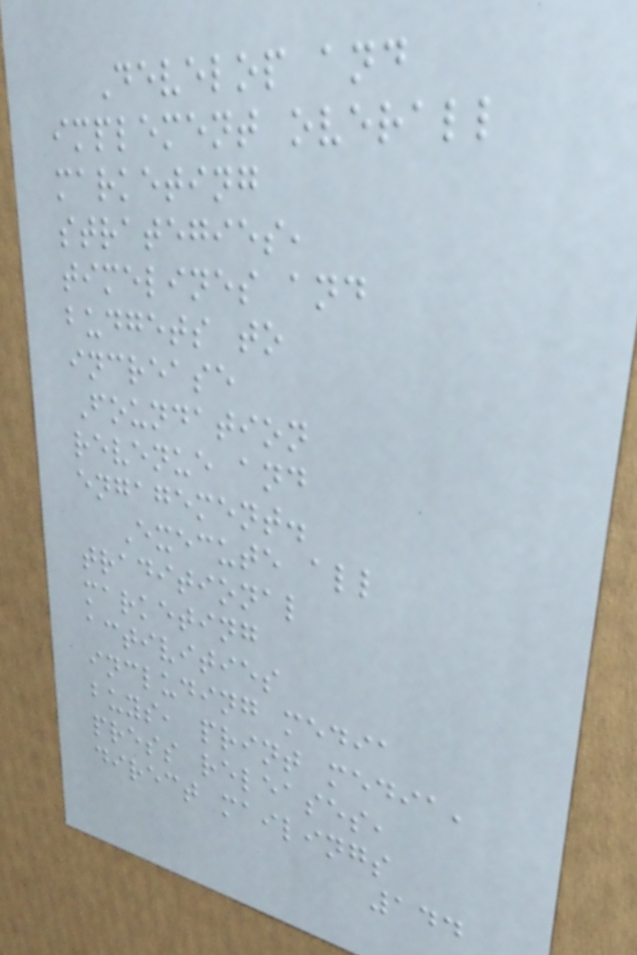Develop and
implement overall
marketing
strategies,
timelines and
budgets to
increase
Foundation
revenue and
engagement.
Execute all
traditional
marketing
activities
including media
buys, print media,
press releases,
direct mailings
144
